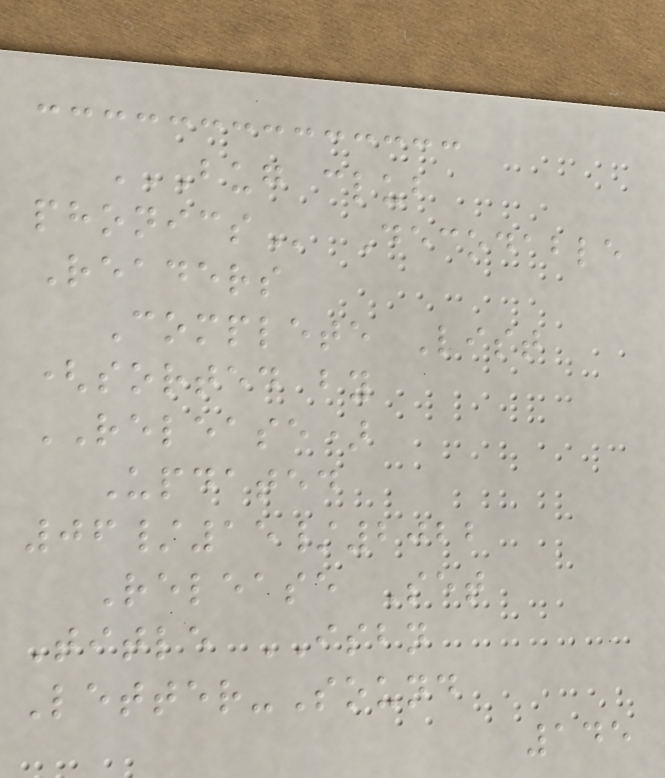BUG CLUB
PHONICS Decodable
Readers
Complete List
(sorted by
RELEASE)
Updated
06/15/2022
Release Set
Title ISBN
Letter-Sound
145
